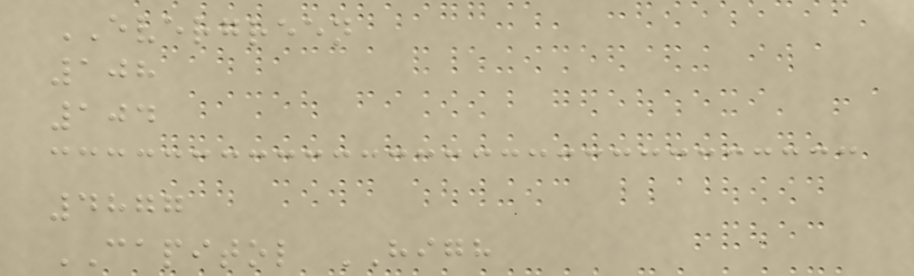EVERGREEN
108
104
4877
CAPITOL HIGH
